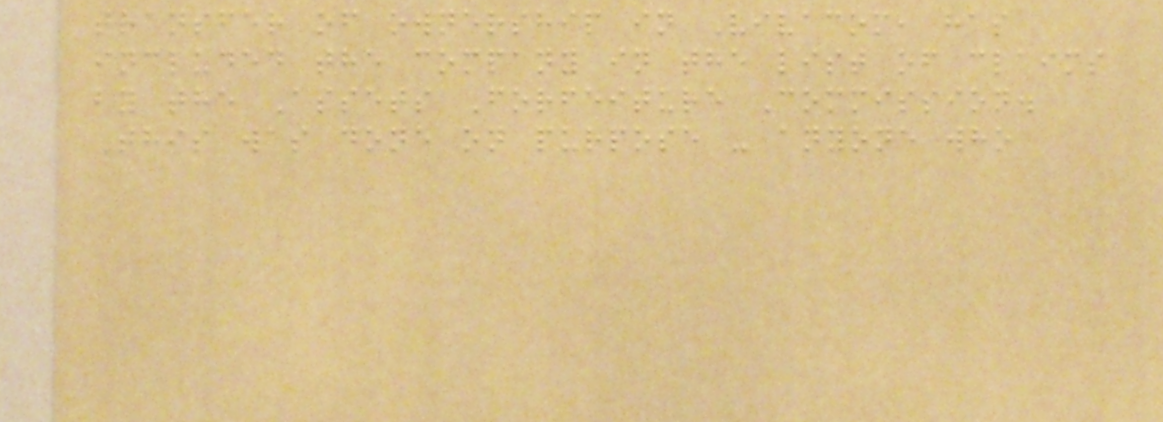transfer of ownership in Vivacom, has
included the company in the list of claims
by the Assets Forfeiture Commission.
This was done on purpose - anyone who
